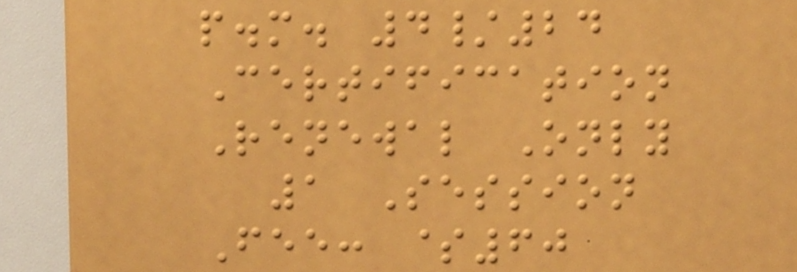p.m. 4/24
Certification
Renewal Only
1 Session
Fee: $60
